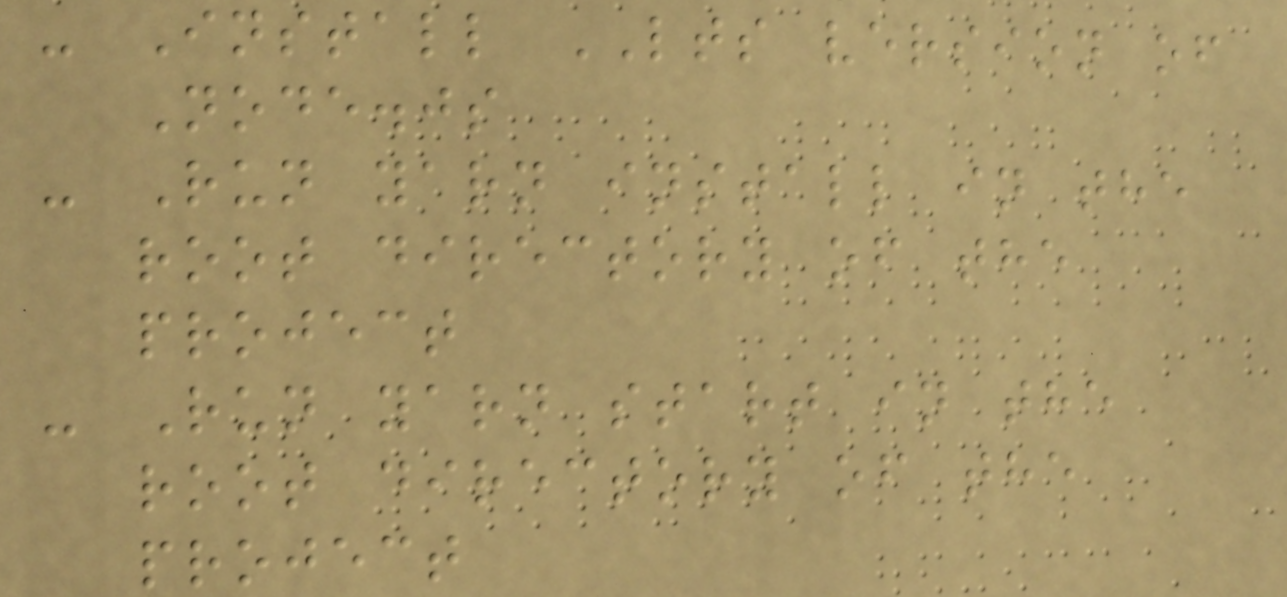- Install LTS version of
Node.js
- Run yarn install in the
root directory of the
project
- Run yarn start in the
root directory of the
project
